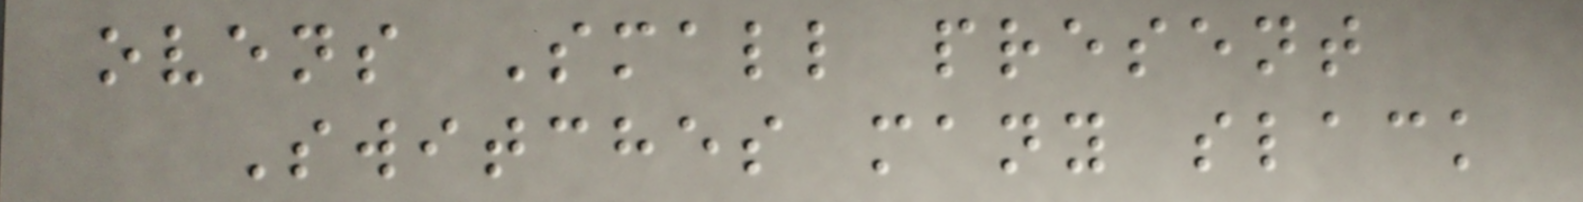ovens Small present
Switches many slack
